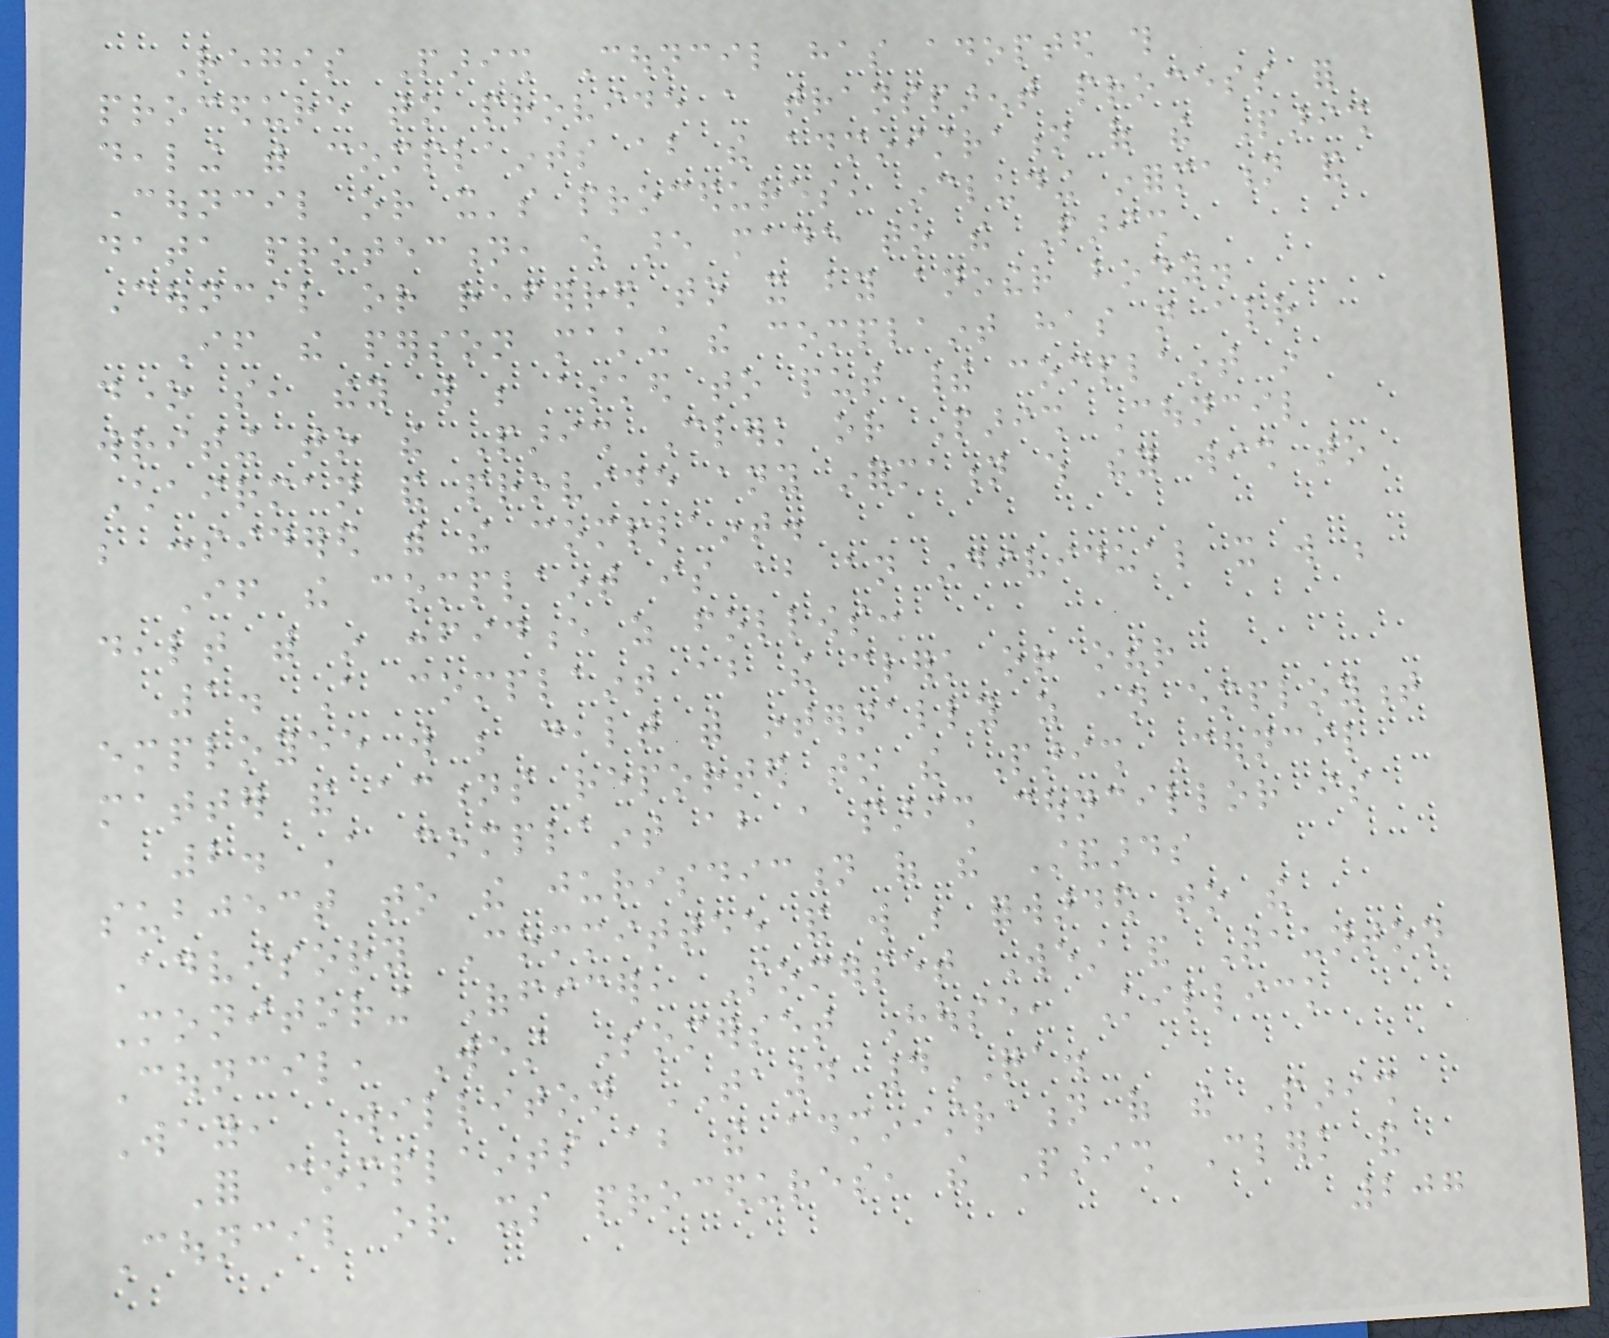Regis Parish Council has adopted this
procedure to provide a transparent process for
dealing with complaints about the administration of the Parish
Council or it's procedures, including information and
data protection, which are made to the Parish
Council or referred to it by another body.
If the person making the complaint has not already
done so, they will be asked to put their complaint in
writing to the Parish Clerk or Parish Council
Chairman and provide any information which they wish to
be considered with the complaint.
If the complaint is about an individual it will be
dealt with in confidence as follows:
1. A complaint about the clerk or other
employee will be dealt with internally as an employment
matter and actions reported to the Parish Council
2. A complaint about a parish councillor is
subject to the jurisdiction of the Standards
Advisory Committee and will be forwarded to the
Monitoring Officer, Somerset West and Taunton
Council, West Somerset House, Killick
Way, Williton TA4 4QA.
For complaints about the administration of the Parish
Council or its procedures, the Parish Clerk and
207
